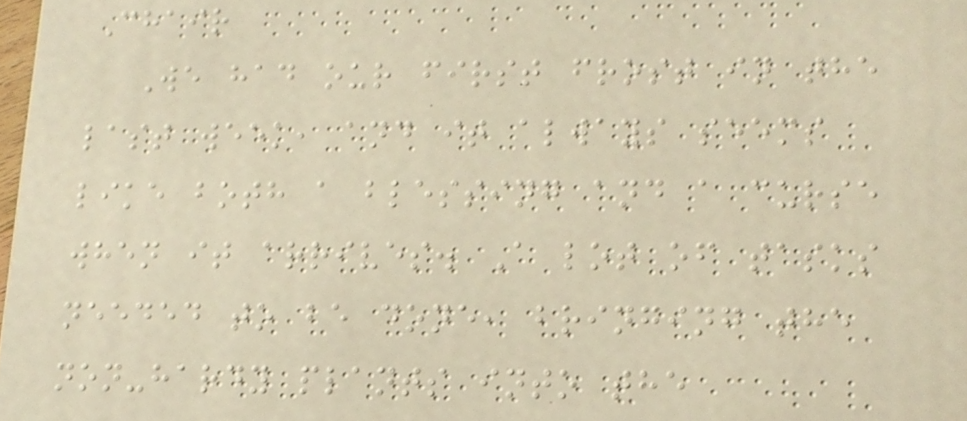Chair
We had our first frost in the
last week, and it always seems
like both a blessing and a curse
when it arrives. A lot of tasks
needed to be done, bringing the
non-hardy plants into the
